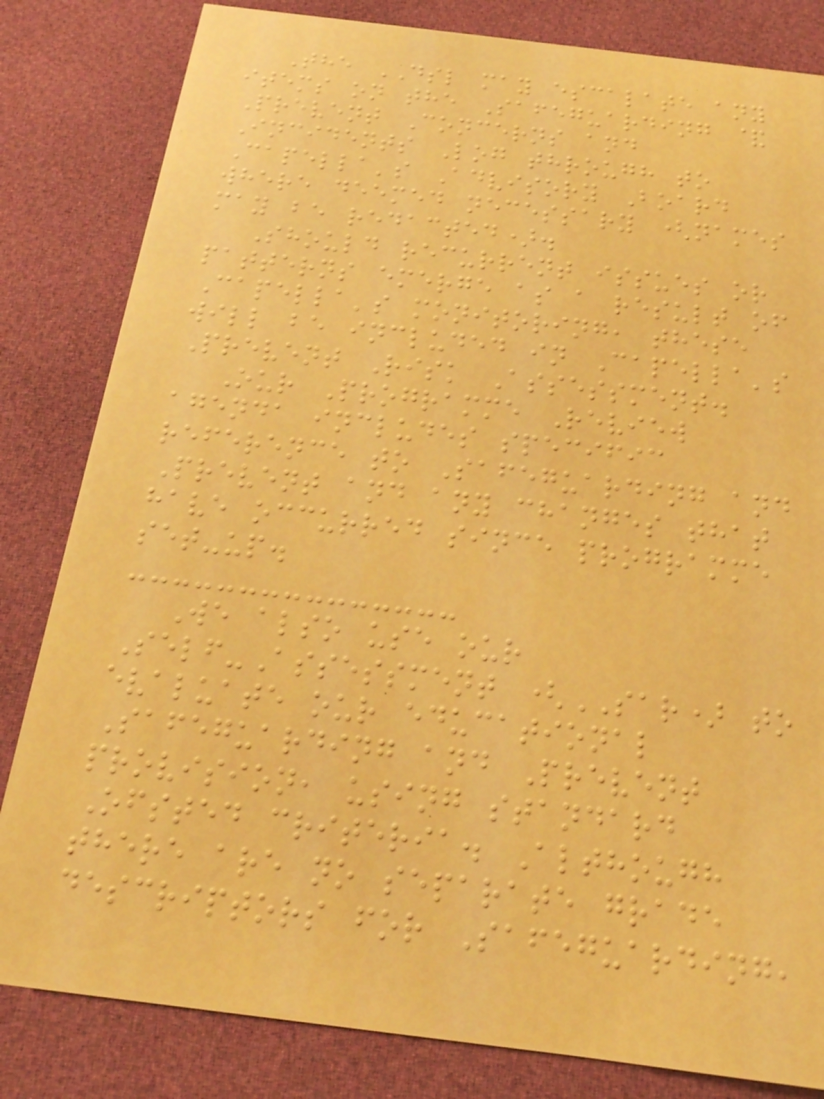The DSL may escalate any
items on the Safeguarding &
Prevent Concerns and
Incidents Log through to
Capella's Advisory Board
where deemed necessary (names
may be redacted).
Should recurrent issues or
patterns emerge as a result of
Capella's monitoring, these
will be included in Capella's
Prevent Risk Assessment.
Our Programme Review
agenda includes specific
reference to Safeguarding and
Prevent and any changes that
have occurred since programme
set-up.
We also use our
Self-Assessment (SAR) to
evaluate our educational
Safeguarding and Prevent
provision, using standard
Ofsted criteria. Although
there are no separate grade
descriptors for Safeguarding,
